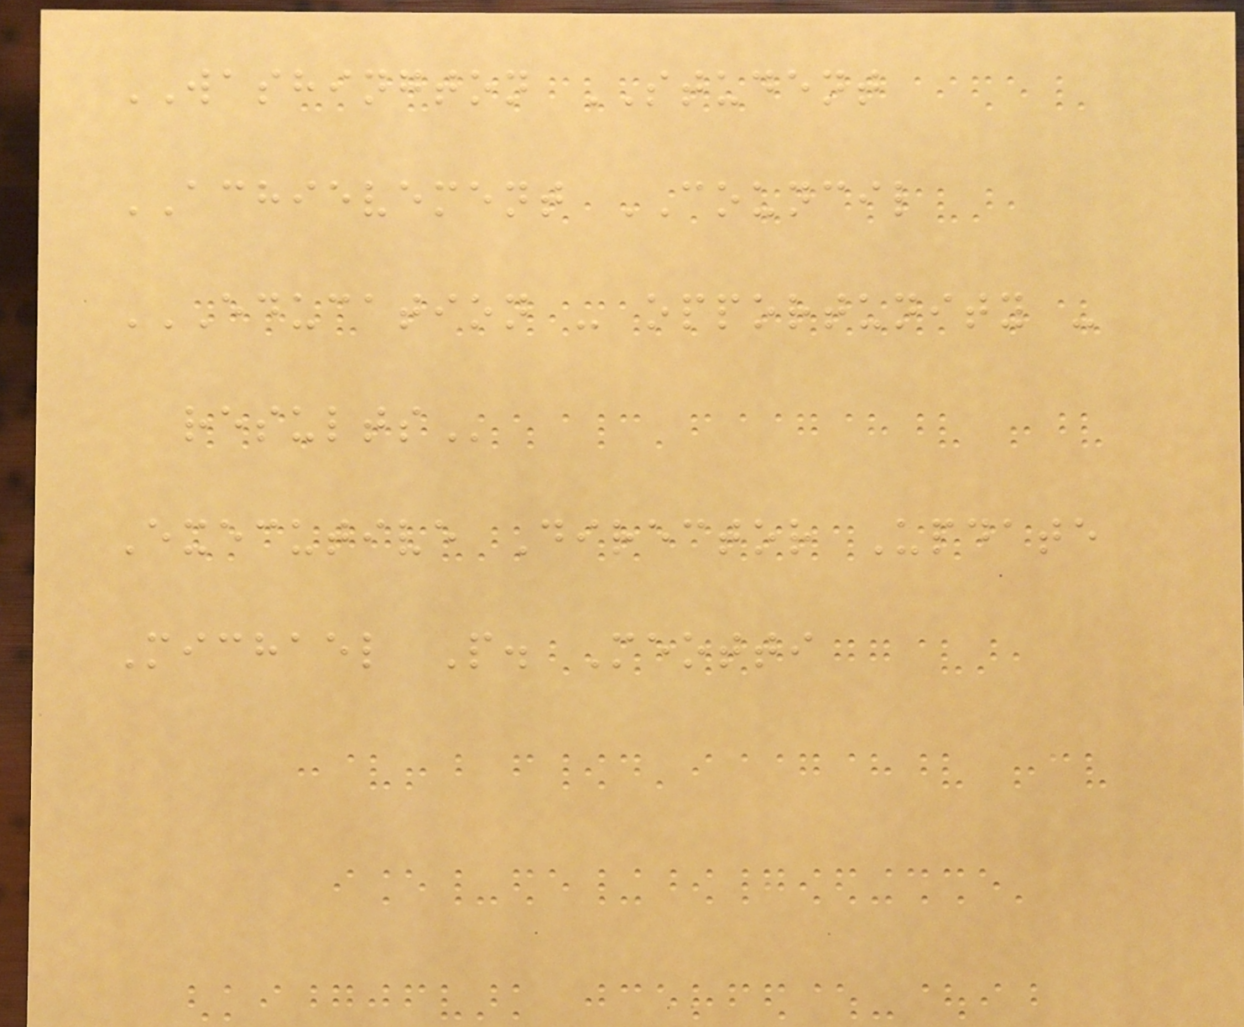WASHINGTON STUDENT
ACHIEVEMENT COUNCIL
EDUCATION - OPPORTUNITY -
RESULTS
Executive Director Update
Michael P. Meotti
